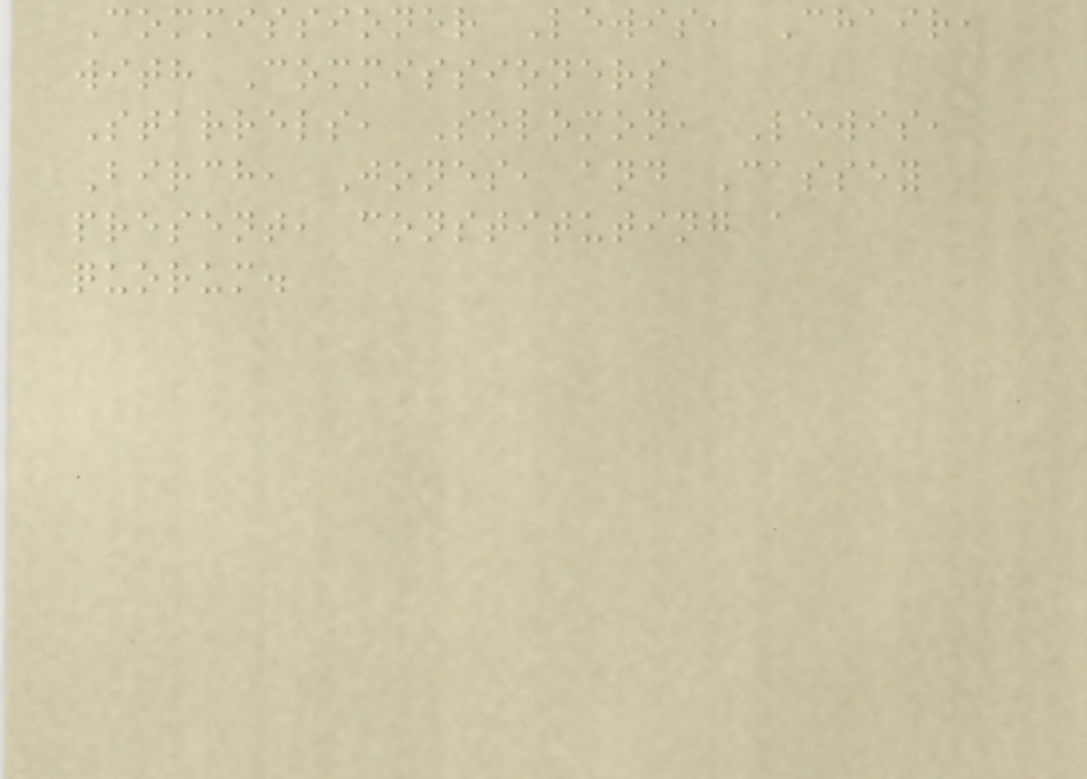Commissioner Lewis, Chair,
with Commissioners
Starrels, Solomon, Lewis,
Birch, Jones, and Cassey
present, constituting a
quorum.
